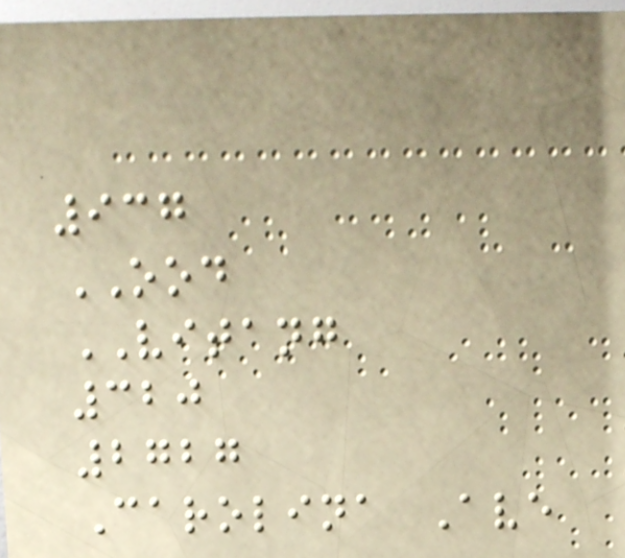937
OOD
VITANG
320
2727
Carolina Ave
